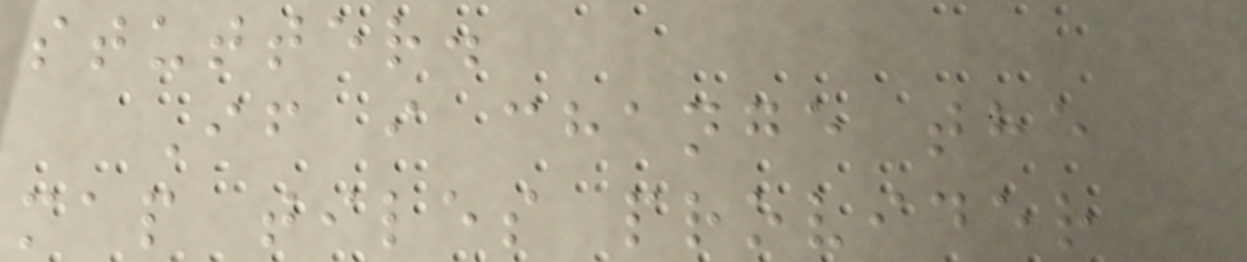stutter.
If i change the
map tiles provider
